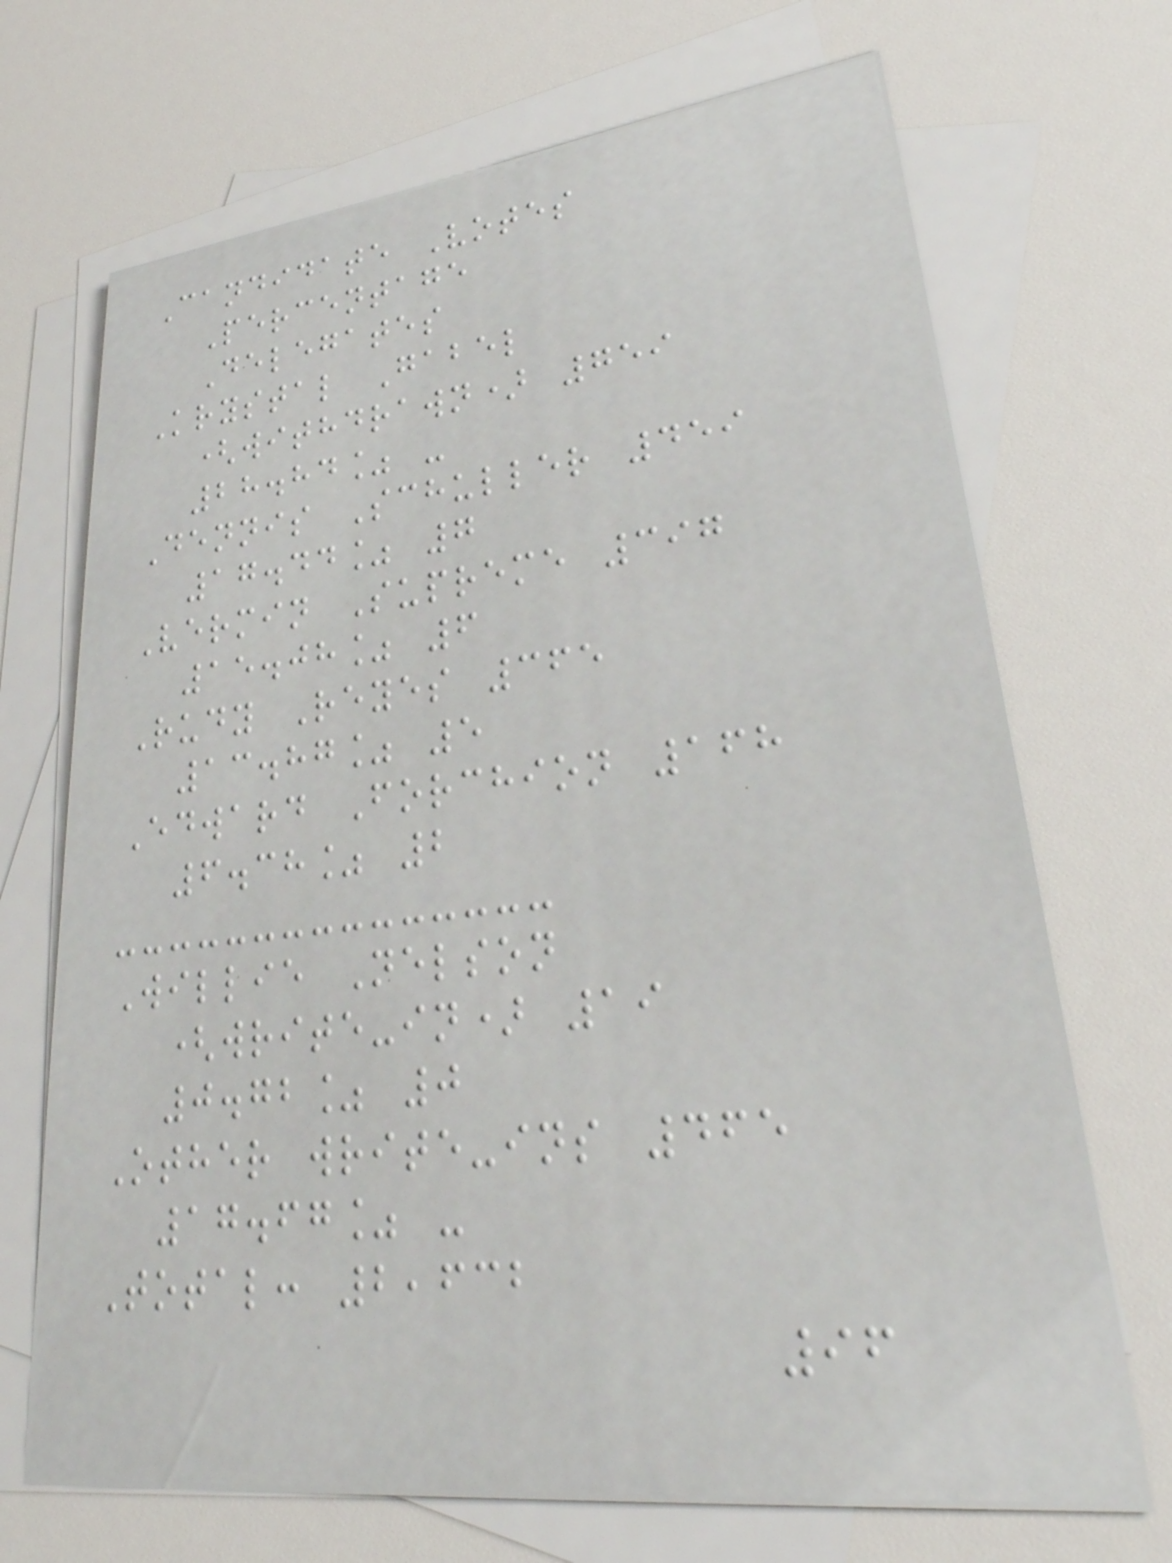Candidate Votes
Percentage
Delegates
Krystal Gabel
(withdrawn) 759
28.84% -
Dennis Schuller 459
17.44% 7
Vermin Supreme 397
15.08% 6
Rudy Reyes 365
13.87% 5
Edward Forchion 168
6.38% 2
Willie Nelson
(write-in) 19
0.72% 0
Other write-ins 465
17.67% -
Total: 2,632
96
